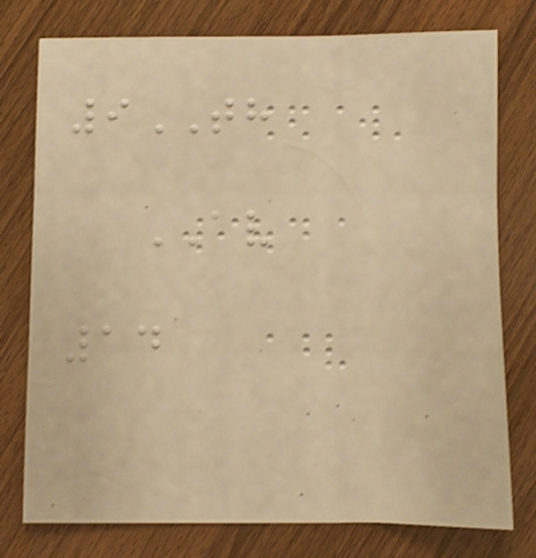9TH
AV
14
